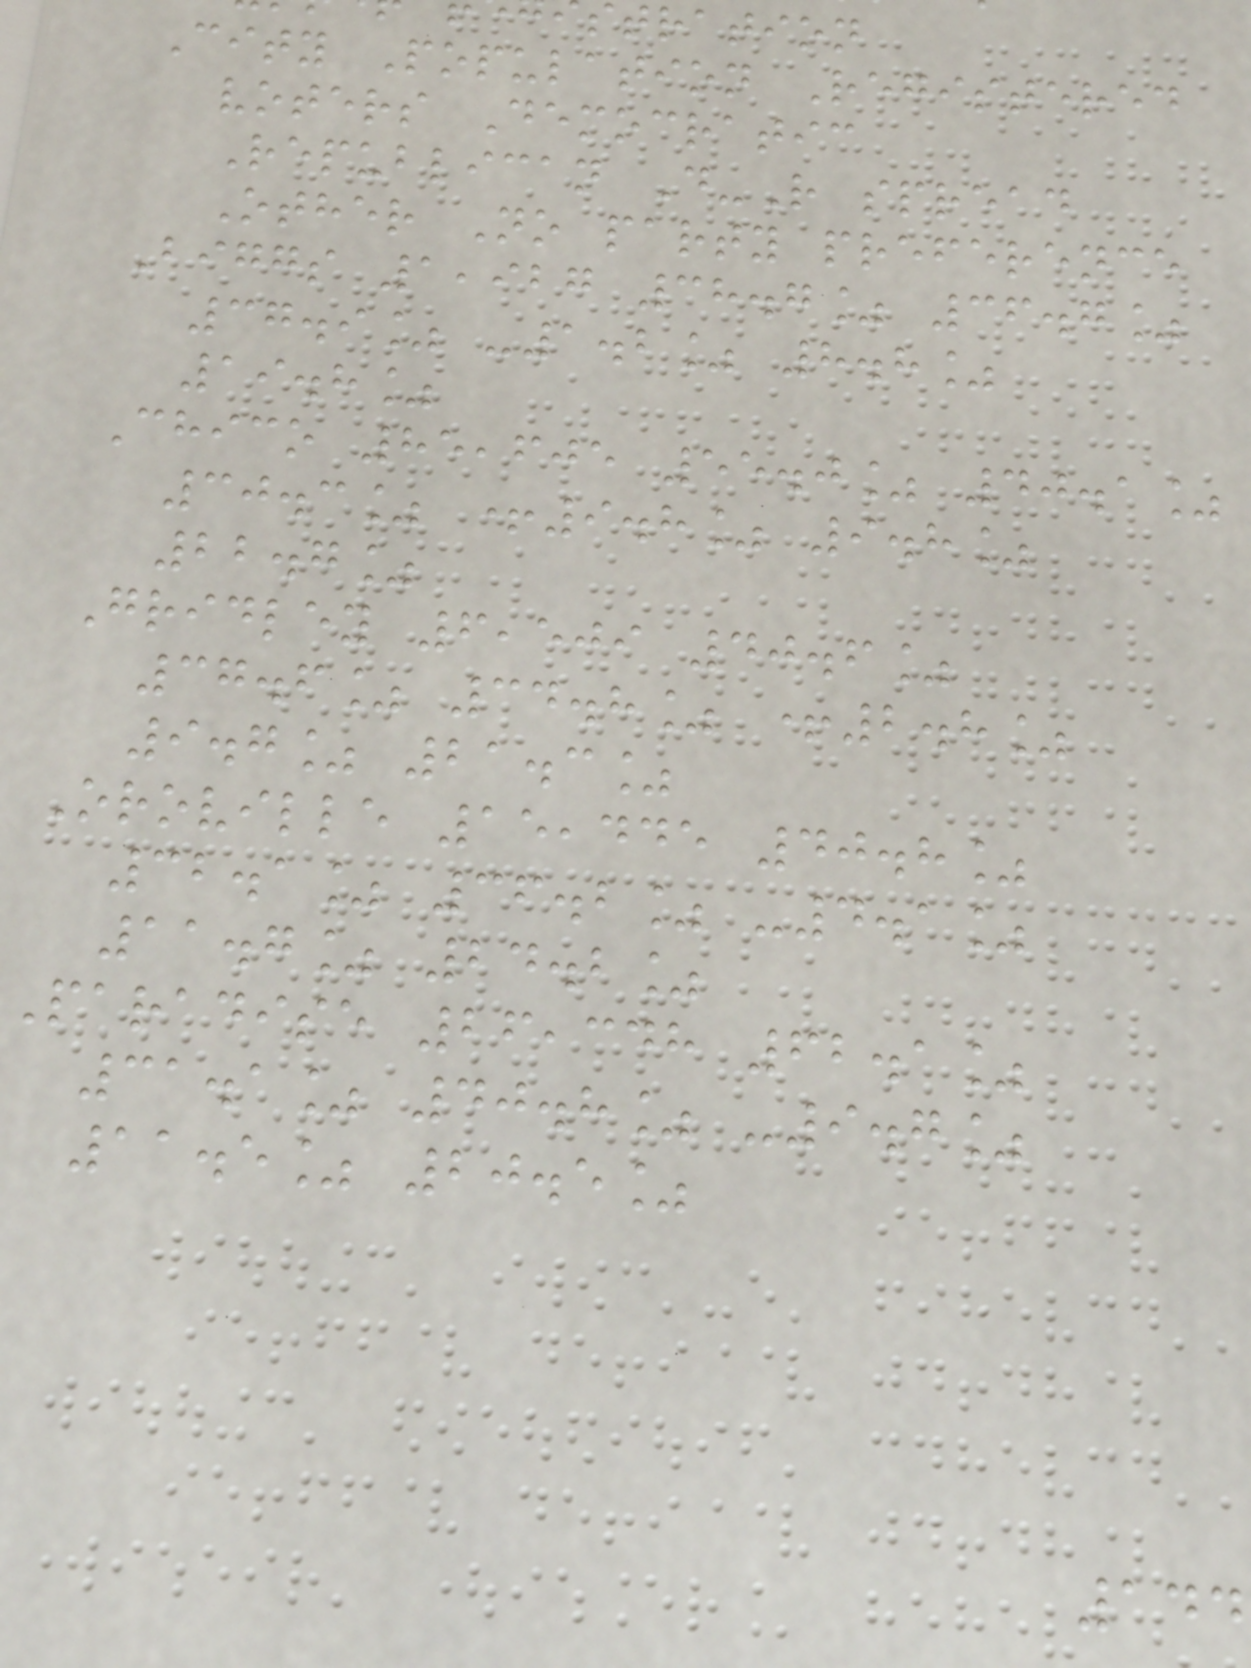tration
City Population Registered
voters Democratic
Republican D-R spread
Other No party preference
Biggs 1,927 38.7% 36.7%
37.9% -1.2% 8.8%
19.8%
Chico 85,605 55.0% 40.1%
30.3% +9.8% 9.8%
22.7%
Gridley 6,509 40.6%
37.6% 34.8% +2.8%
9.7% 21.3%
Oroville 15,445 40.8%
32.1% 36.2% -4.1%
11.7% 24.2%
Paradise 26,348 62.1%
31.1% 40.8% -9.7%
11.5% 20.5%
144
